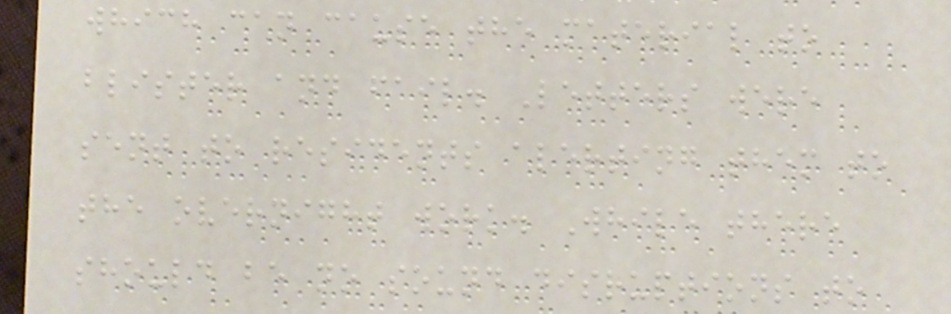which can cause the material to
blister and fail. Letters were
sent to residents alerting them to
the overnight work. While there
should be no sound disruptions to
